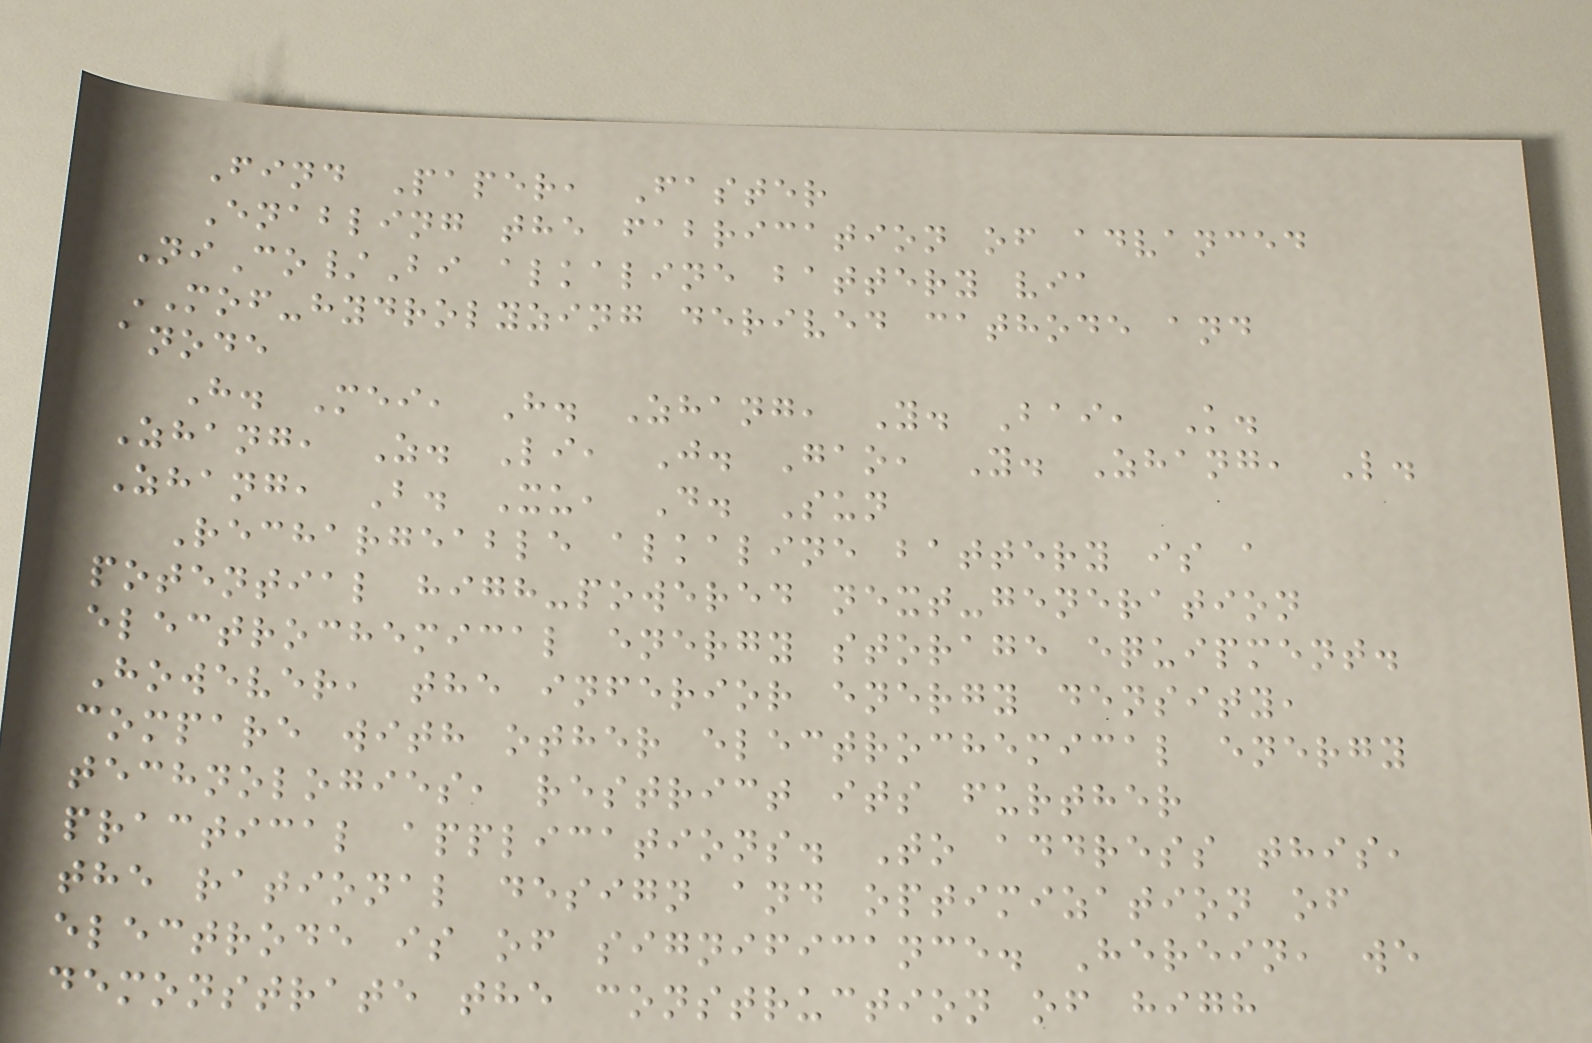Find Paper, Faster
Enabling the fabrication of advanced
NiCo/Bi alkaline battery via
MOF-hydrolyzing derived cathode and
anode
H. Mei, H. Zhang, Y. Bai, K.
Zhang, Z. Li, J. Gao, Y. Zhang, L.
Zhang, B. Xu, D. Sun
Rechargeable alkaline battery is a
potential high-powered next-generation
electrochemical energy storage equipment.
However, the inferior energy density,
compare with other electrochemical energy
technologies, restrict its further
practical applications. To address this,
the rational design and optimization of
electrode is of significance. Herein, we
demonstrate the construction of high
